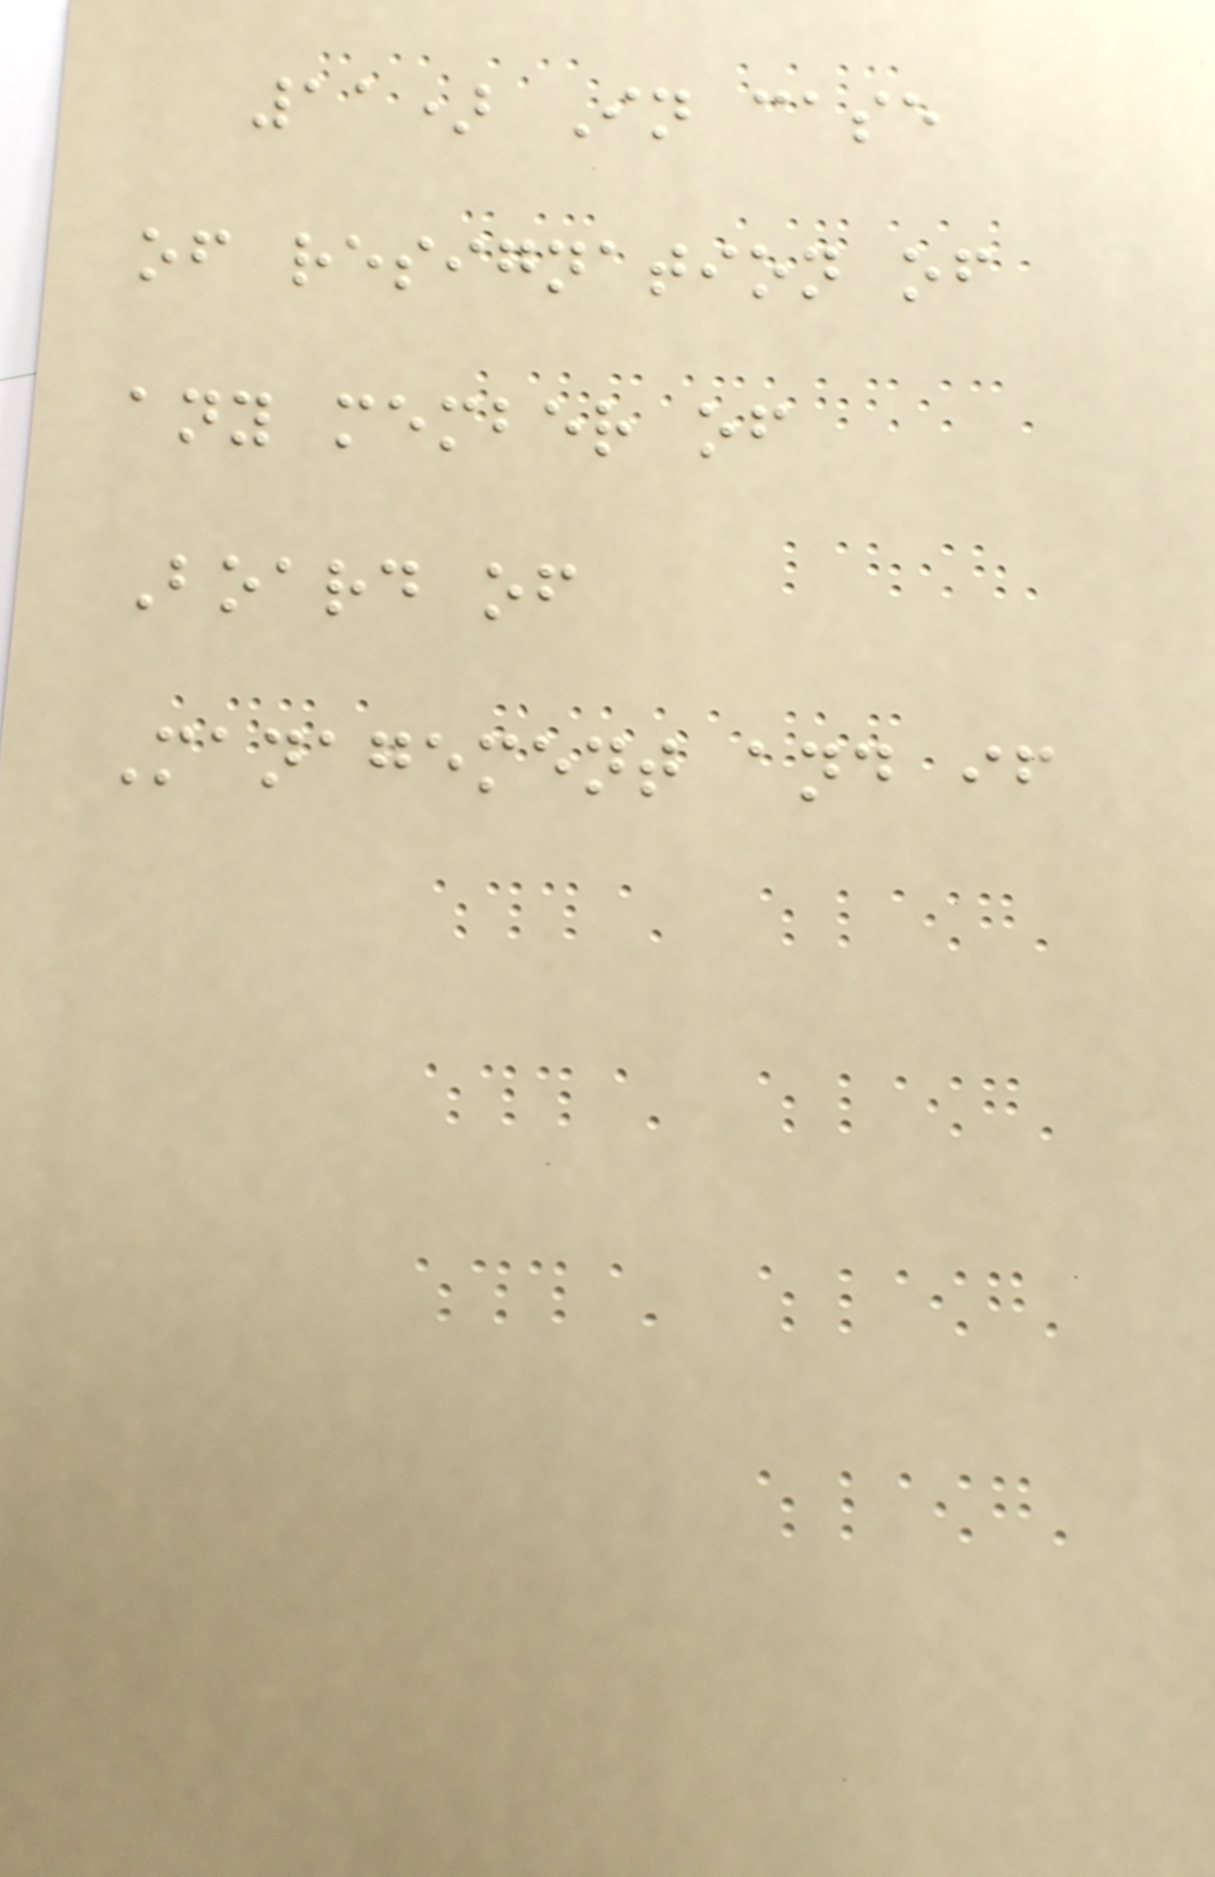11) In case
of resignation of
any member of
Board of
Management and if
